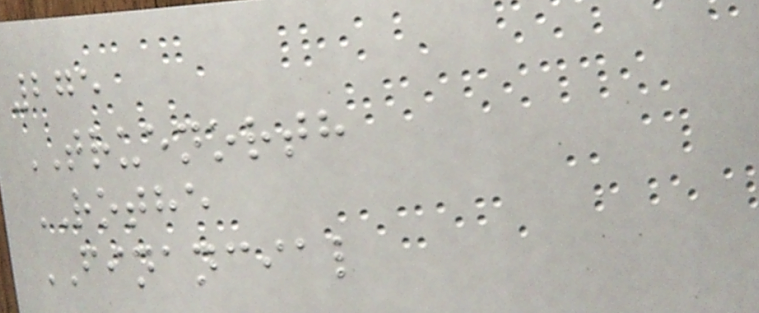275
TRUENORTH
ROTHE
FINANCIAL
